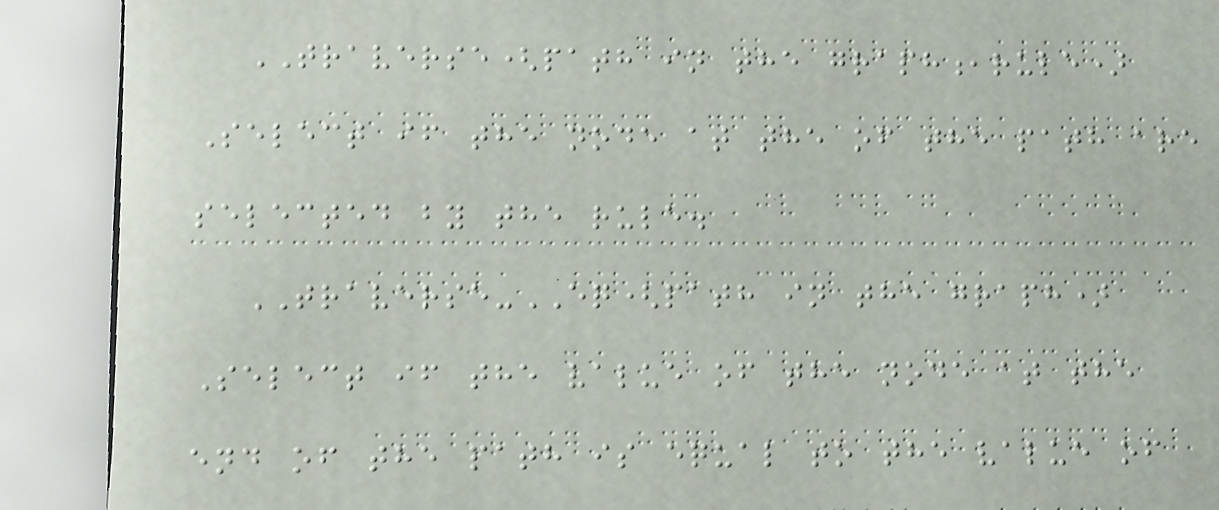TRAVERSE(path in the graph,rule)
Select if the node at the of the path are
selected by the rule.
TRAVERSE-EQ(path in the graph)
Select if the value of the node at the
end of the path is equal to the value of
